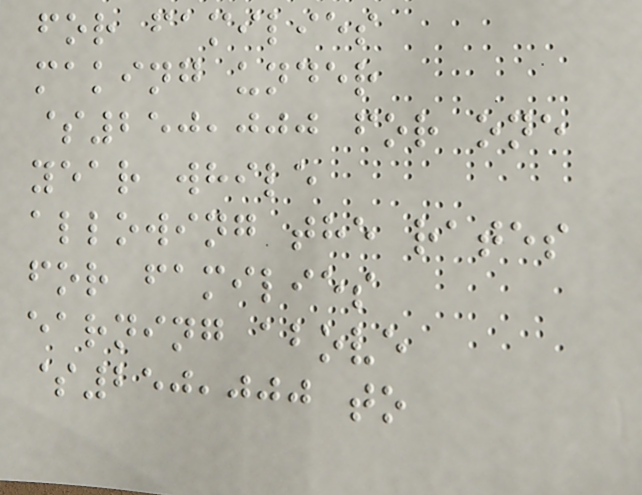for families
making under
$250,000 for one
year while
allowing the rates
for families
earning above
$250,000 to
